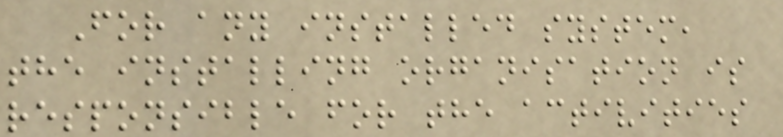For any installed system,
the installing organisation is
responsible for the activities
